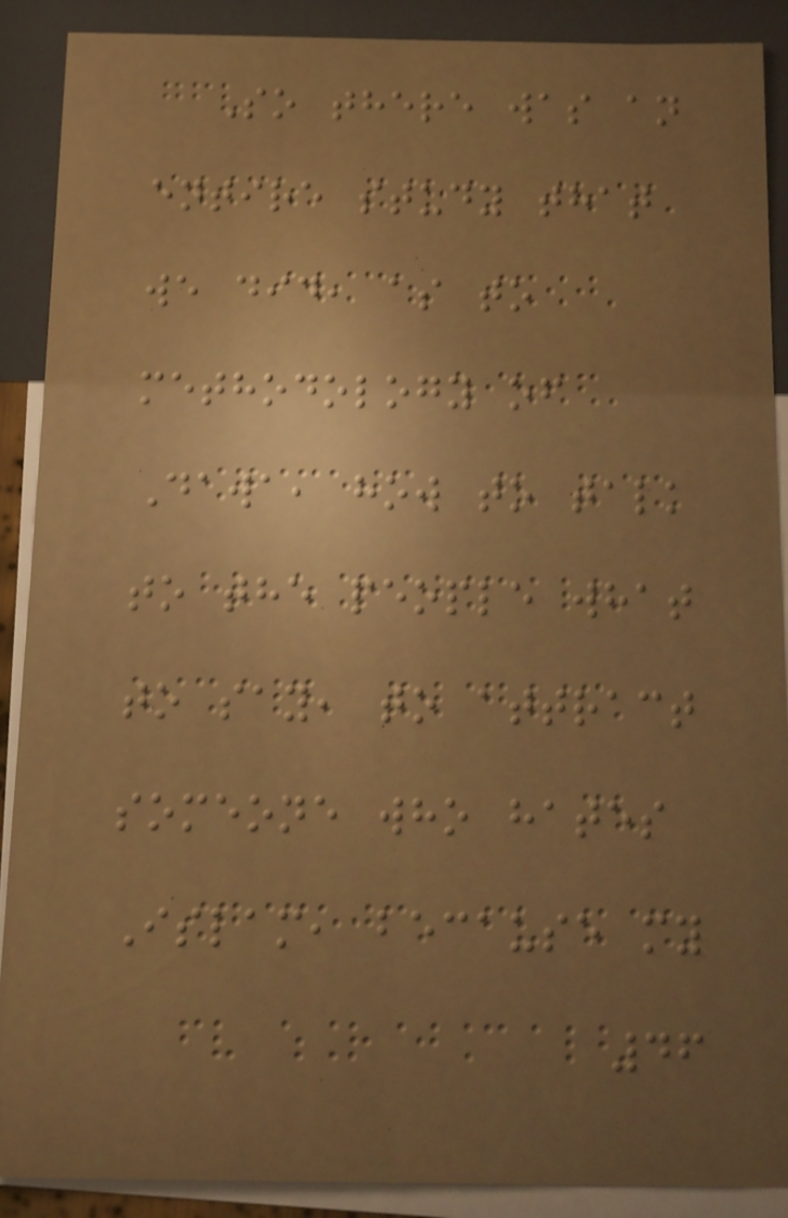So there was an
entire study that
we did, as to
methodology of
Dawa, how to talk
to the people what
to say, to attract
someone who hates
Islam, because my
46
